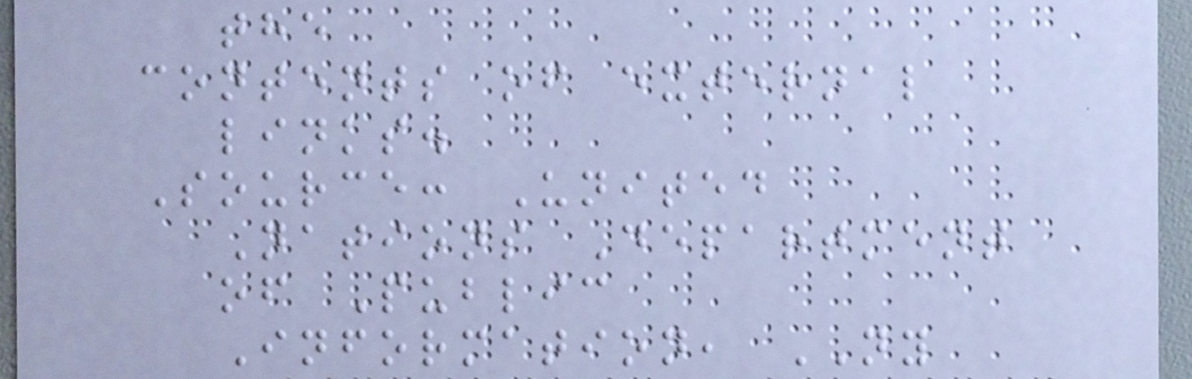the
contents of external
links.
Source: United
Nations Department
of Public
Information, NY
